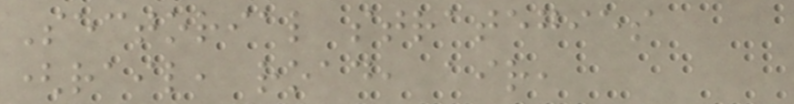Sectorial strategies
(rail, road, air,
